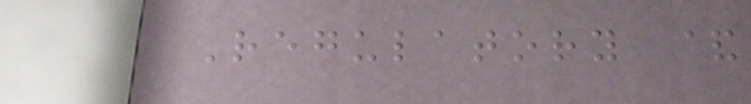Regulatory &
